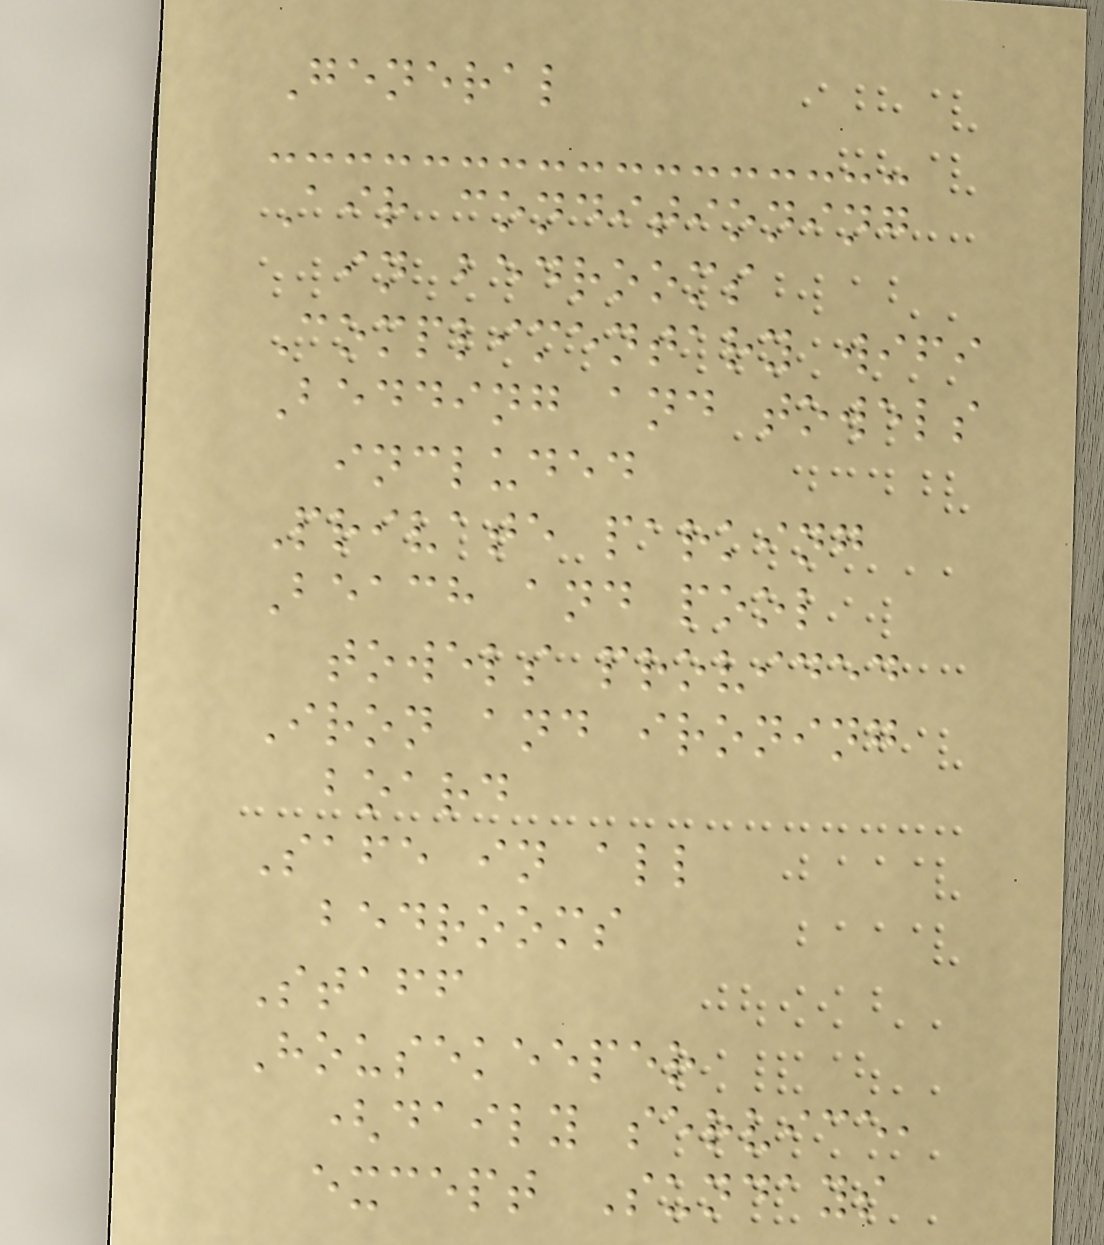General
Air conditioning
in bedrooms
Complimentary wifi
Bedding and towels
included
Private parking
Beach and pool
towels provided
Iron and ironing
board
Safe in all
bedrooms
Staff
Housekeeper
(daily service,
except Sundays
